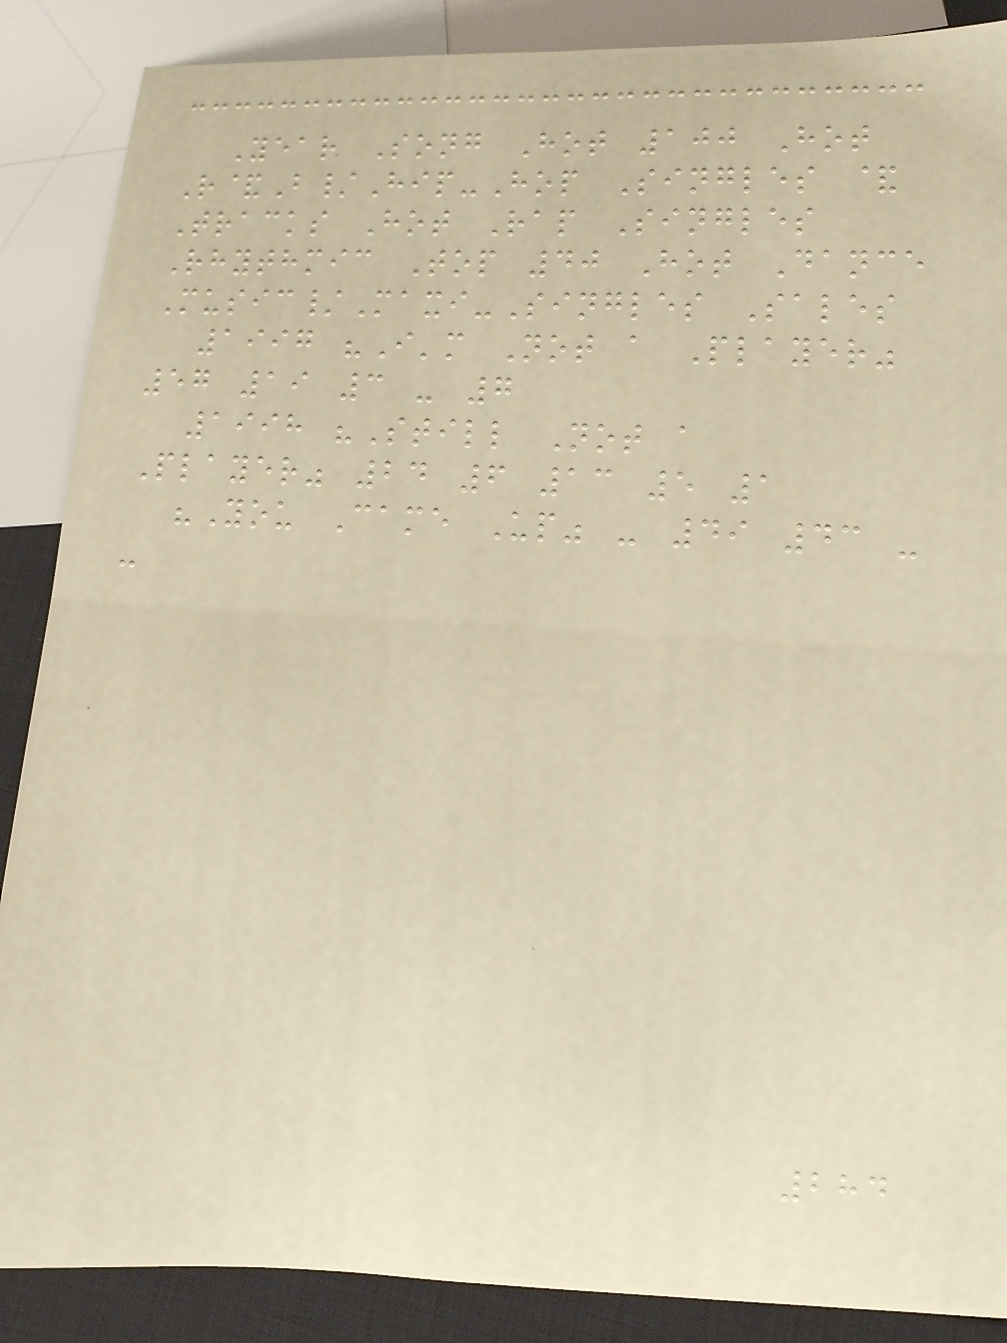Year Song Hot 100 Hot
R&B/Hip-Hop Singles &
Tracks Hot Rap Singles
Rhythmic Top 40 Hot Dance
Music/Maxi-Singles Sales
1997 "I'm Not a Player"
57 19 3 - 7
1998 "Still Not a
Player" 24 6 13 5 1
"You Came Up" - 49 43 -
-
284
